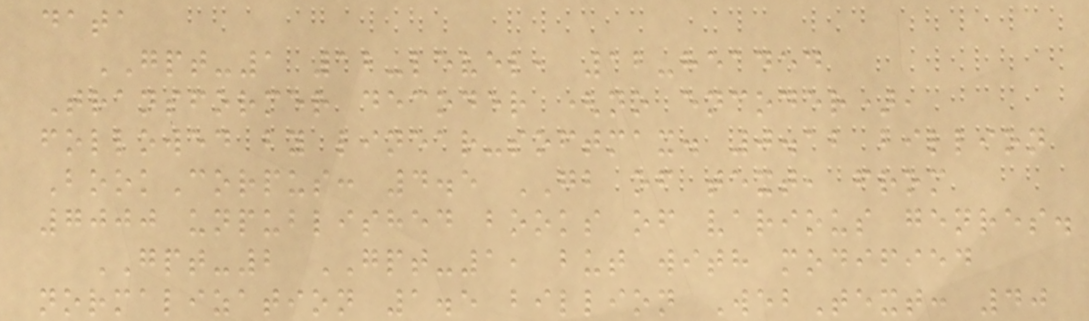data
GPT-1 12-level, 12-headed
Transformer decoder (no encoder),
followed by linear-softmax. 0.12 billion
BookCorpus: 4.5 GB of text, from
7000 unpublished books of various genres.
GPT-2 GPT-1, but with modified
normalization 1.5 billion WebText: 40
